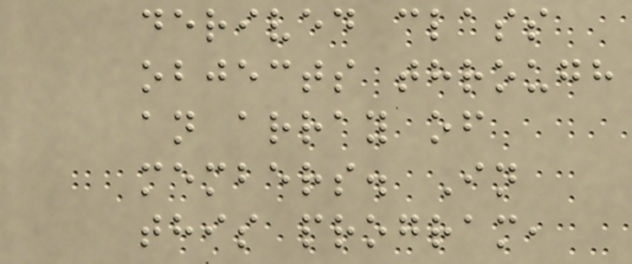derived class
objects through
an array of
members. In
this program,
